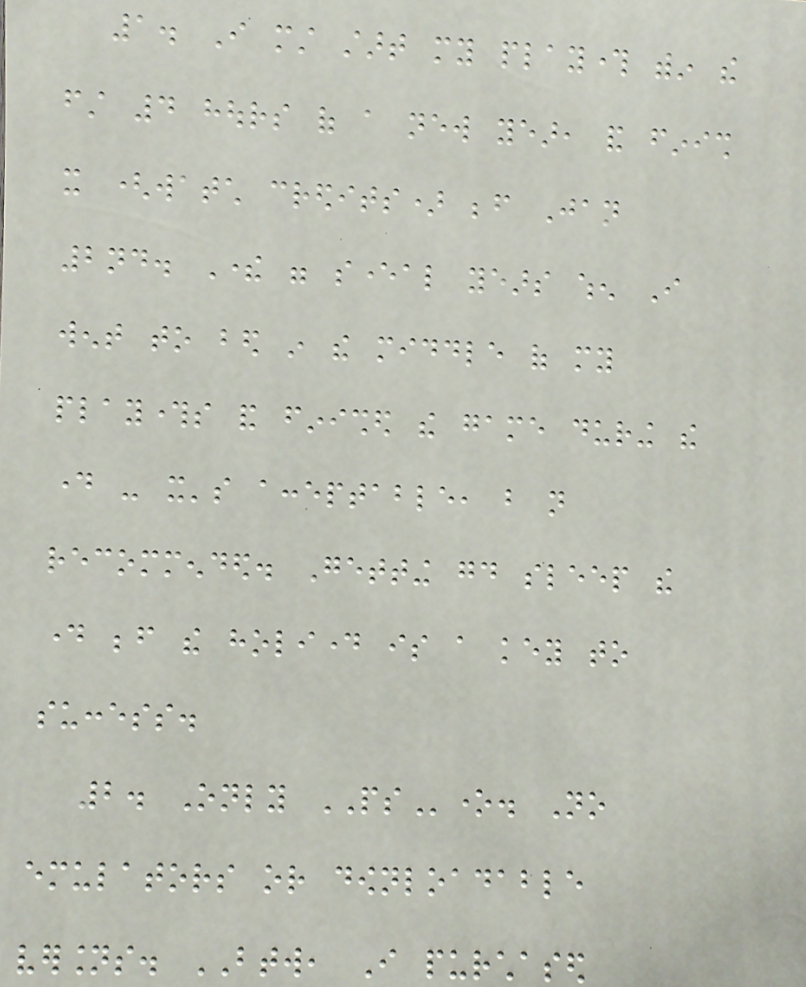1. I must start my playthrough within the
first 4 hours of a new year, and finish
it (watch credits) before Jan
2nd. There were several years when I
went to bed in the middle of my
playthroughs and finished the game during the
day - it's acceptable, but not
recommended. Getting good sleep the
day before the holiday is a key to
success.
2. Only PSone. No
emulators or downloadable
versions. BTW, I purchased
